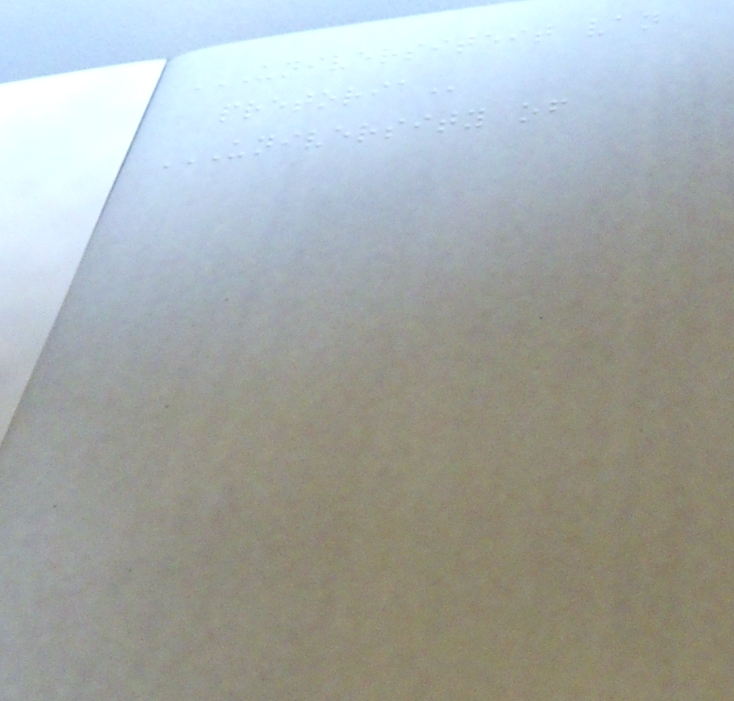UNIVERSITEIT VAN
PRETORIA
UNIVERSITY OF
